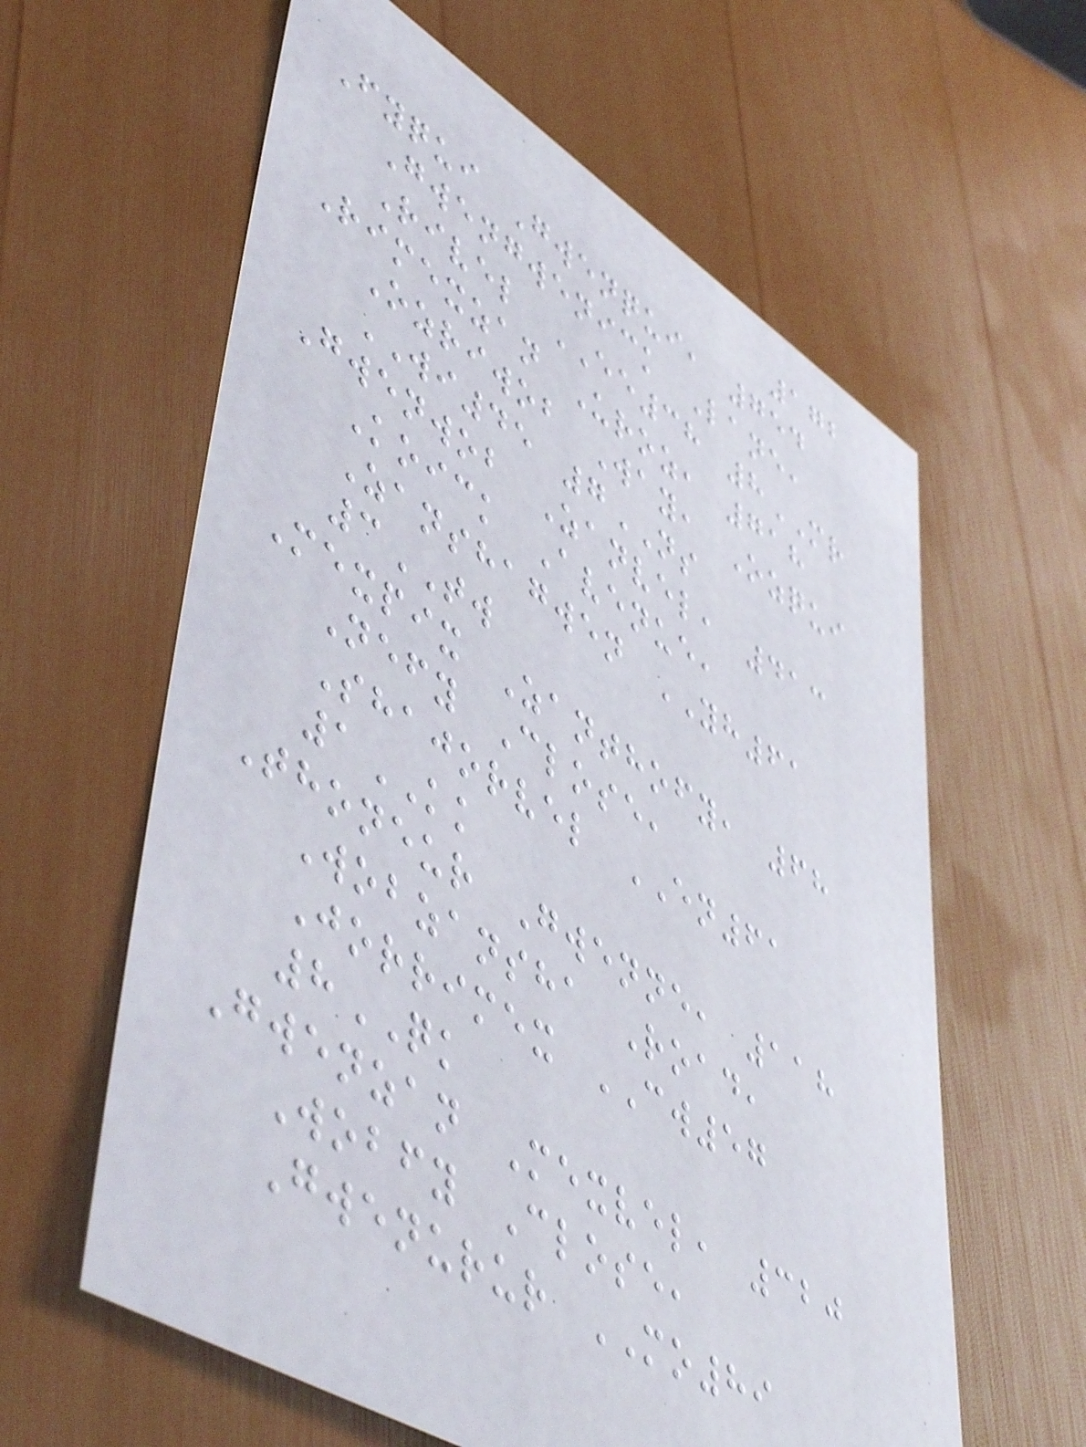172
Fyqui Gwenqui, 754
Gwengwenick Lane,
Rivel EE38 8MR
Rimexzan Uroz, 718
Ozriwob Way, Ozqui
WI45 7NS
Gwenwob Zanvel, 413
Koick Avenue,
Zanshagwen YH61
3TW
Mexpix Zanthofy, 68
Nefy Close,
Shajorvel EN61
1KK
Thoneur Gwenne, 118
Wobzansha Road,
Jorrimex CW57
8QK
Gwenzan Mexvel, 320
Wobfy Close,
Gwenurur MO89
